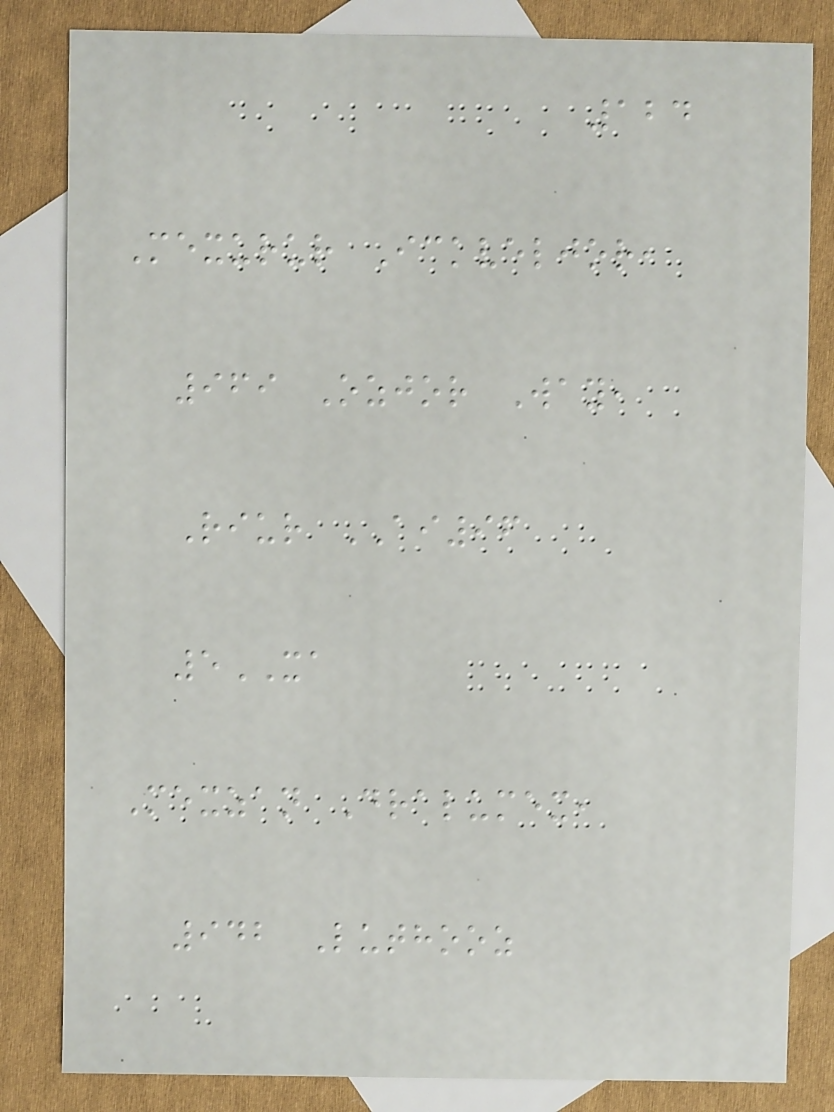124
Mexurur Ickveljor,
969 Ozjor Way,
Riur AI96
5XA
Mexzan Dralumex,
942 Luthooz
